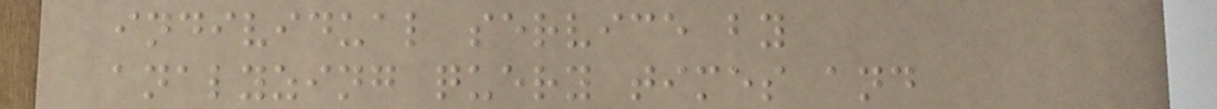individual service by
analyzing query times and
